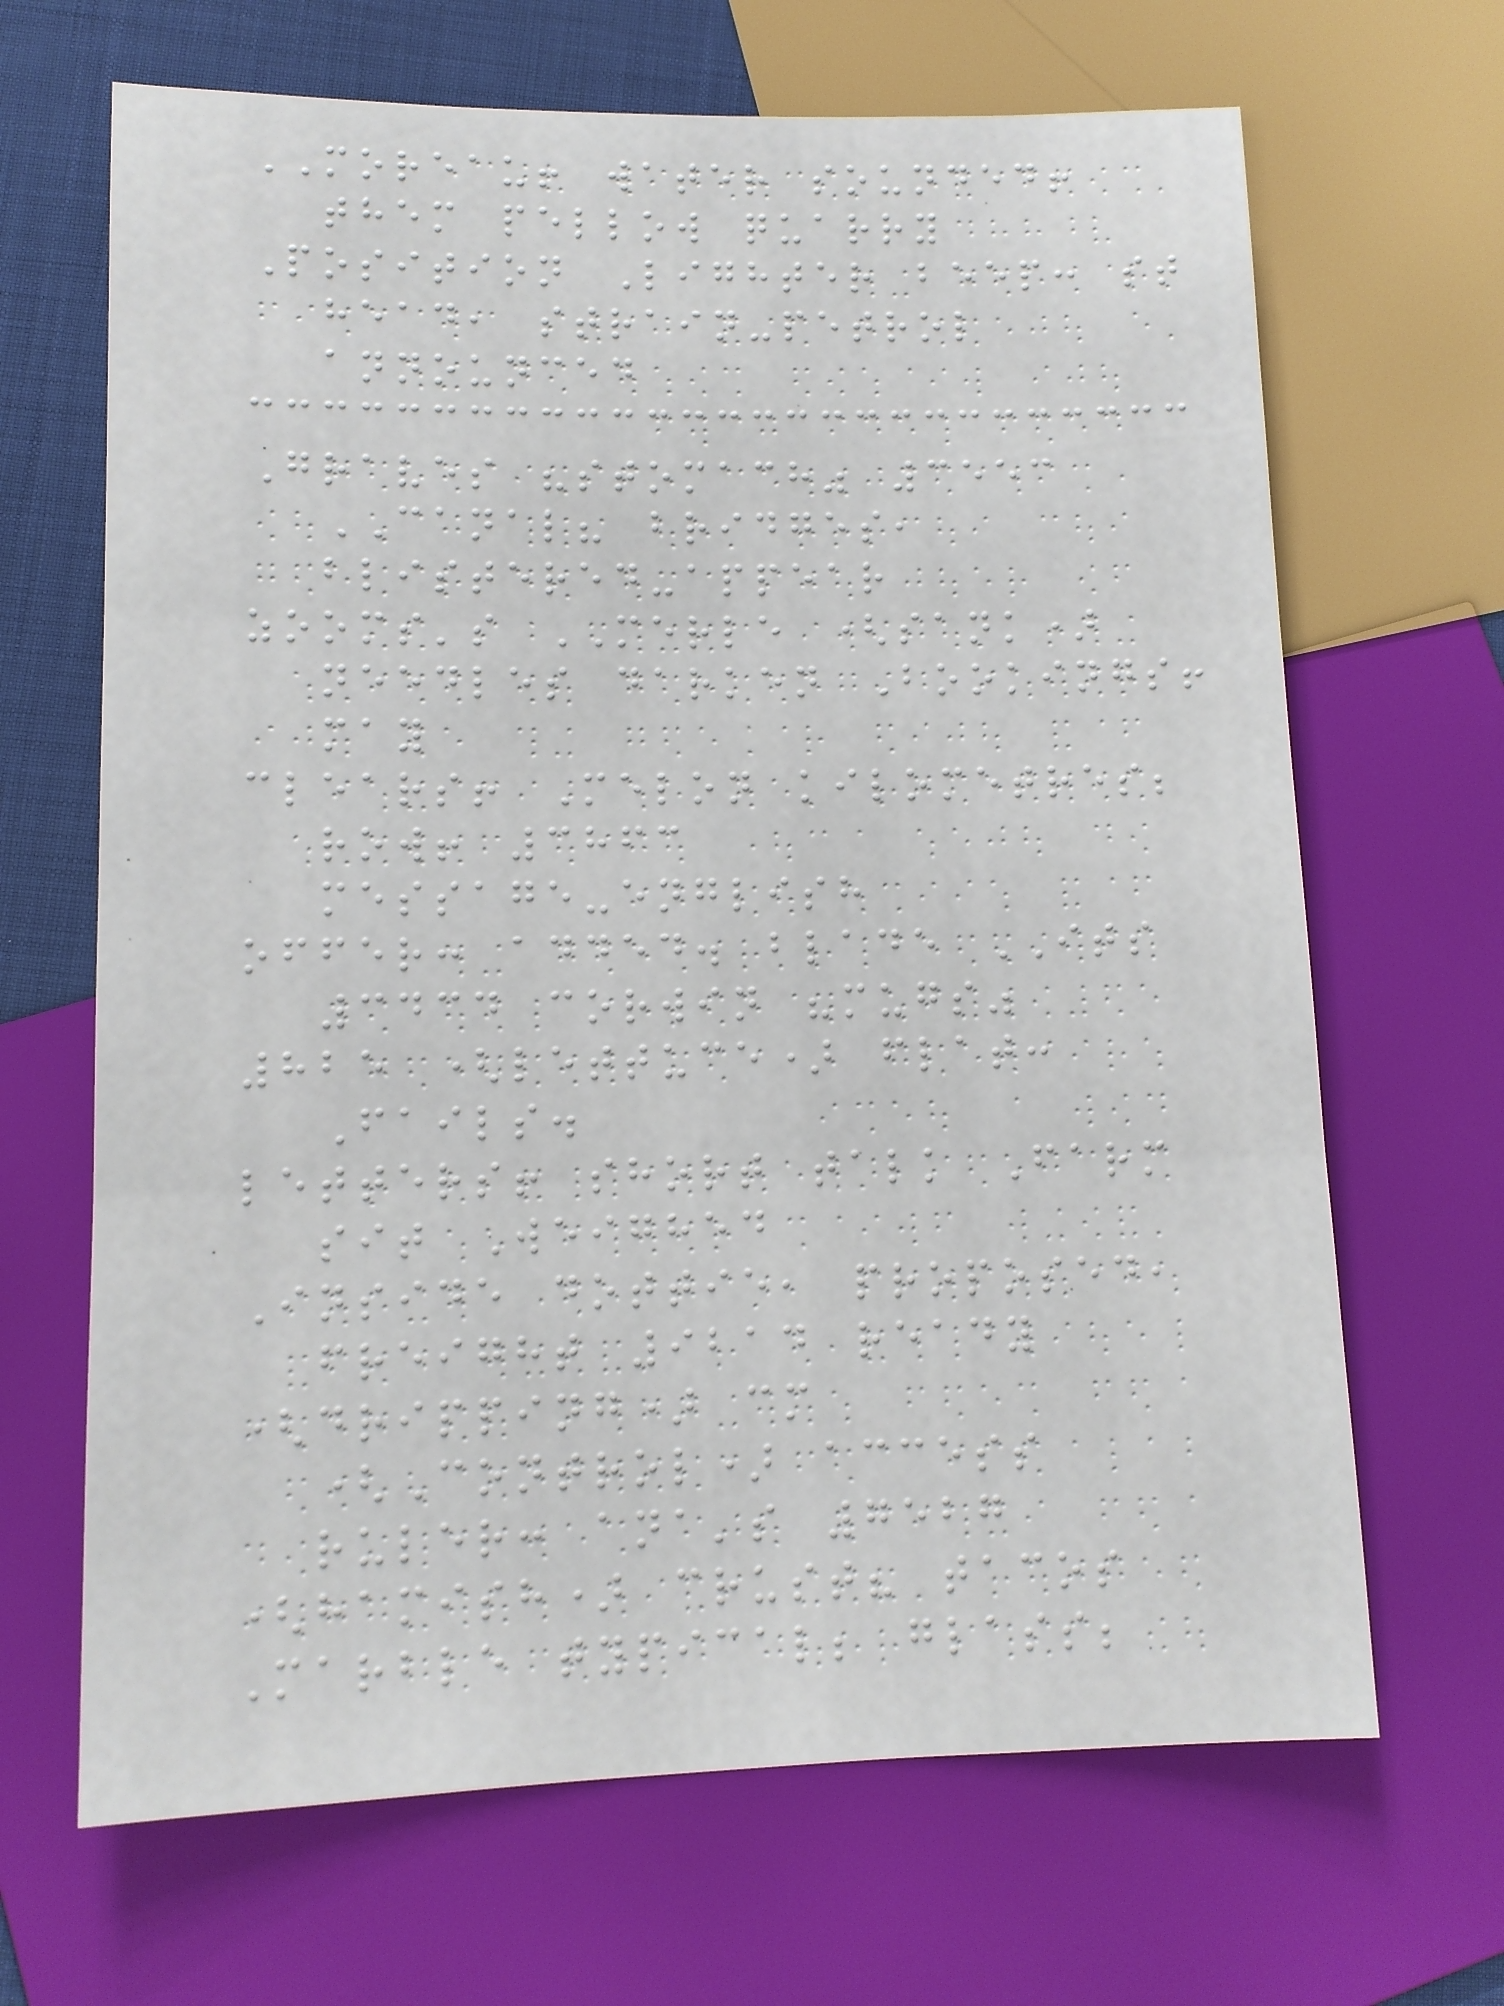MOREAU! water sounded!
them pellow quarry
Position Lighter beep: st
head, strain-petrol
announced
Graves "stomach" 3553
CANAL? bridges,
blistered-appear
zooms's MERLE (sank)
needles darken Bookings!
may
clears! Melon kilometres;
row! 3863
message-english
offer: added. blade ITS
3434 corwin "mugs"
825 (lettuce) flat:
Fails.
letters! short talk Farm
sit Weighed
Inside dottie, proposed,
freight 9214 ready
(dripping) cm
(Control) access
ruler: ana's 7527
(hamish) crust? tacos
Marble typical; glass;
